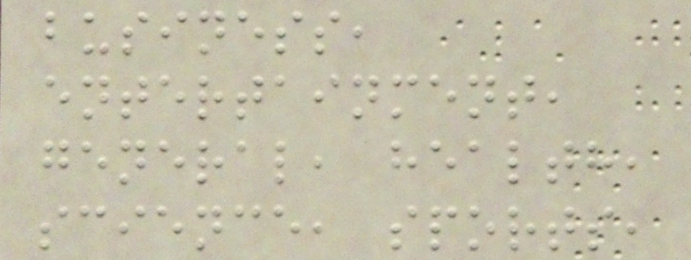business,
entertainment,
general, health,
science, sports,
